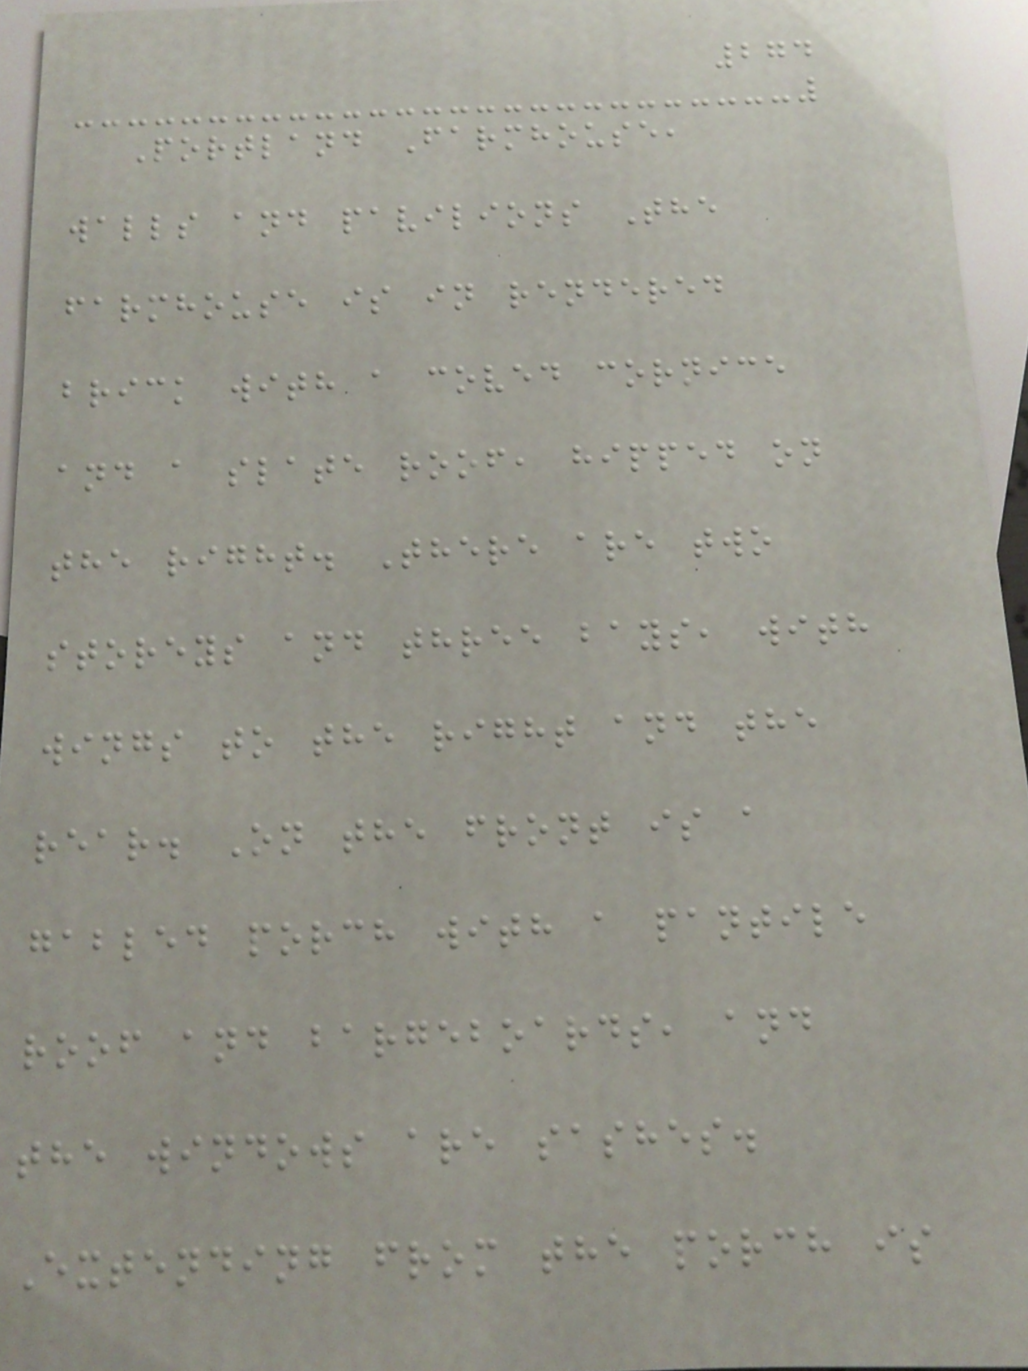274
Portland Farmhouse,
walls and pavilions The
farmhouse is in rendered
brick with a coved cornice
and a slate roof, hipped on
the right. There are two
storeys and three bays, with
wings to the right and the
rear. On the front is a
gabled porch with a pantile
roof and bargeboards, and
the windows are sashes.
Extending from the porch is
